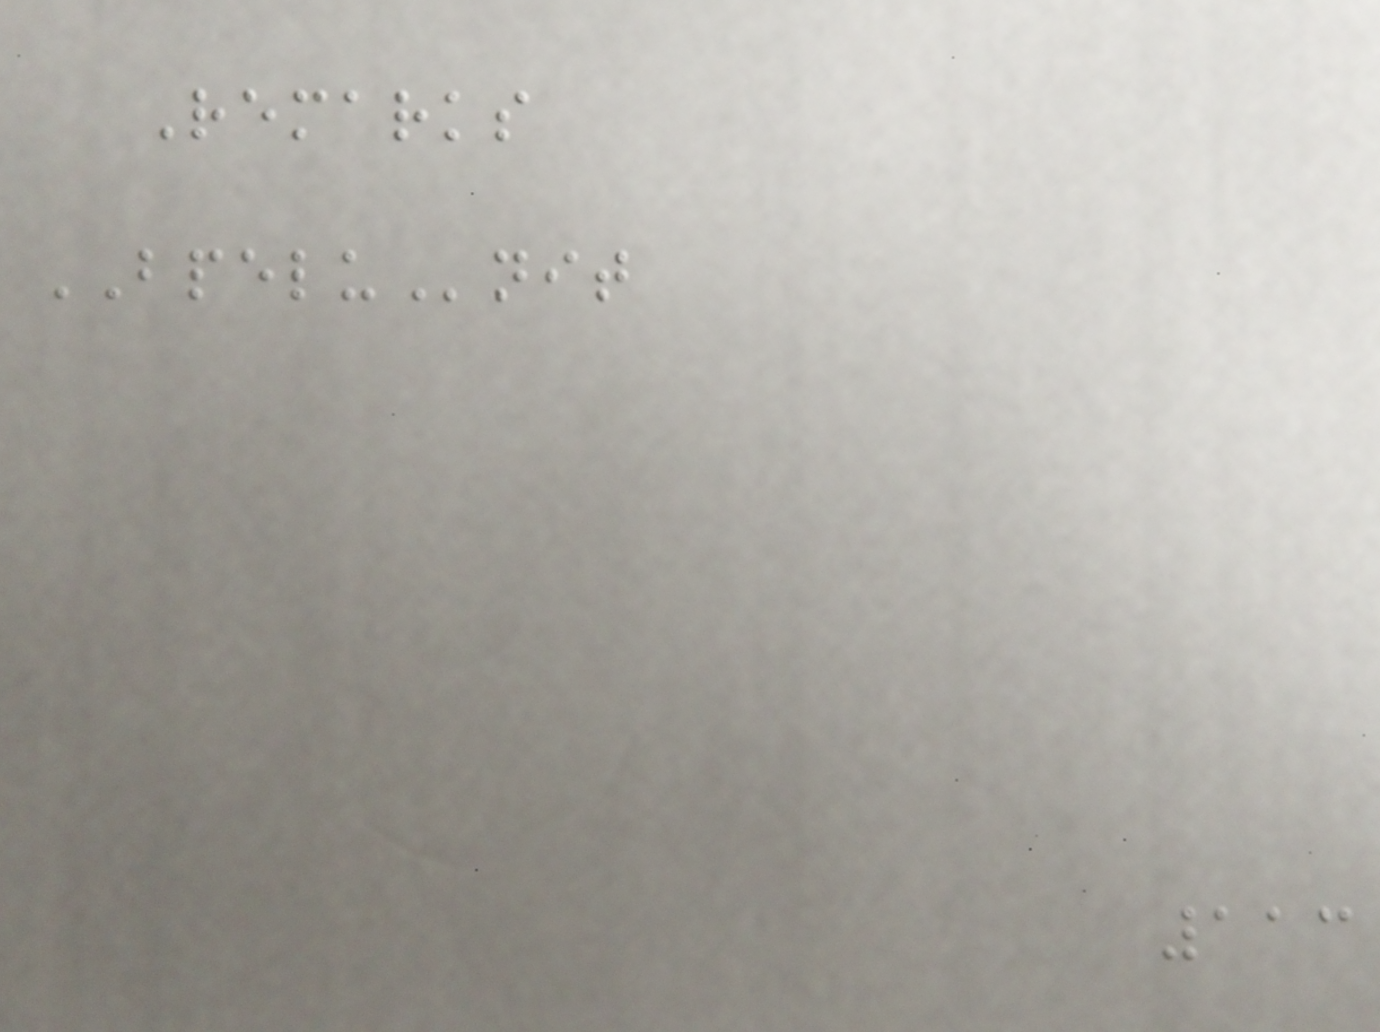Remarks
BPELUnit
113
